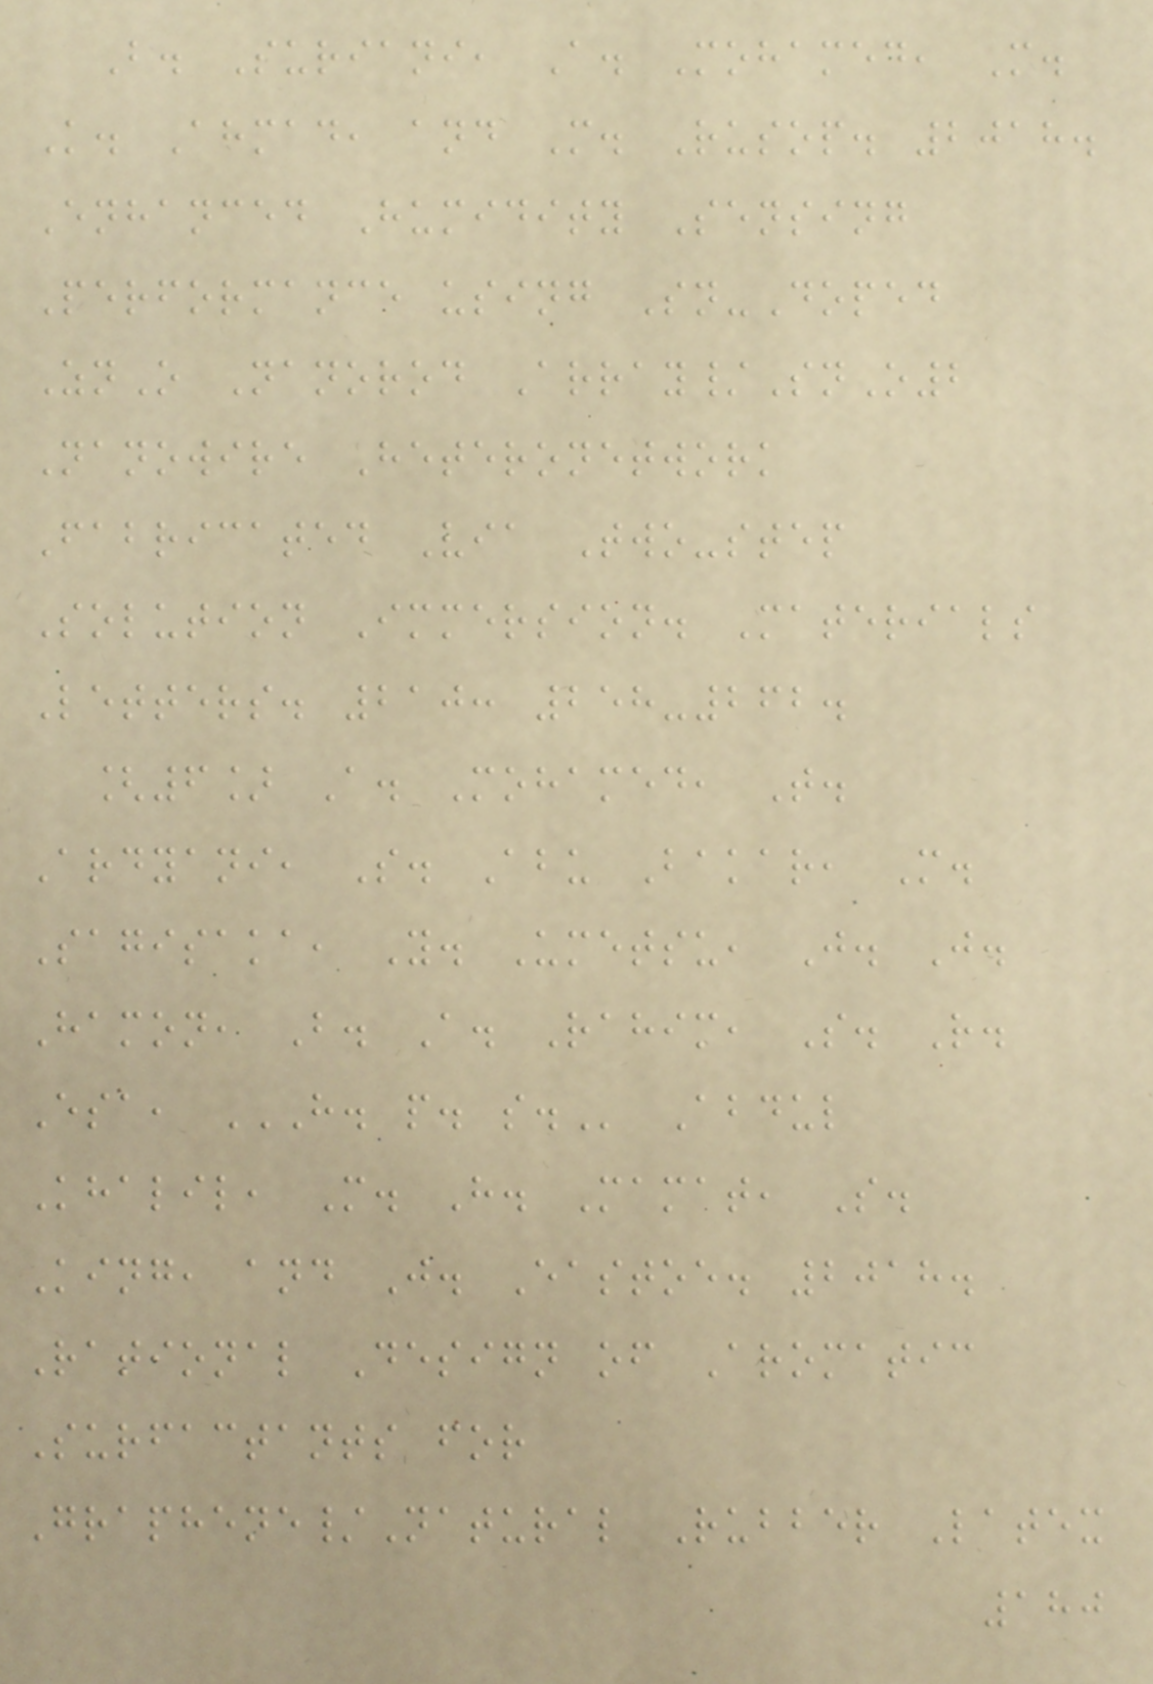B. Suriani, A. Mohamed, M.
K. Ahmad, and M. Rusop. 2018.
Enhanced Humidity Sensing
Performance using Sn-Doped
ZnO Nanorod Array/SnO2
Nanowire Heteronetwork
Fabricated Via Two-step
Solution Immersion. Materials
Letters. 210: 258-262.
[6] A. Mohamed, T.
Ardyani, S. Abu Bakar, M.
Sagisaka, Y. Umetsu, J. J.
Hamon, B. A. Rahim, S. R.
Esa, H. P. S. Abdul
Khalil, M. H. Mamat, S.
King, and J. Eastoe. 2018.
Rational Design of Aromatic
Surfactants for
Graphene/Natural Rubber Latex
180
